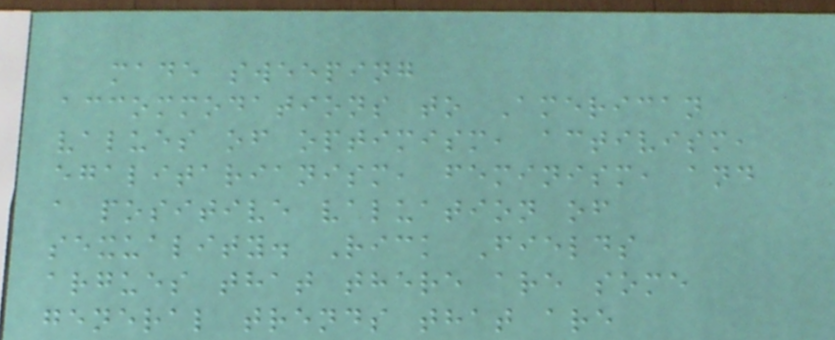made sweeping
accommodations to American
values of optimism, activism,
egalitarianism, feminism, and
a positive valuation of
sexuality. Rick Fields
argues that there are some
general trends that are
